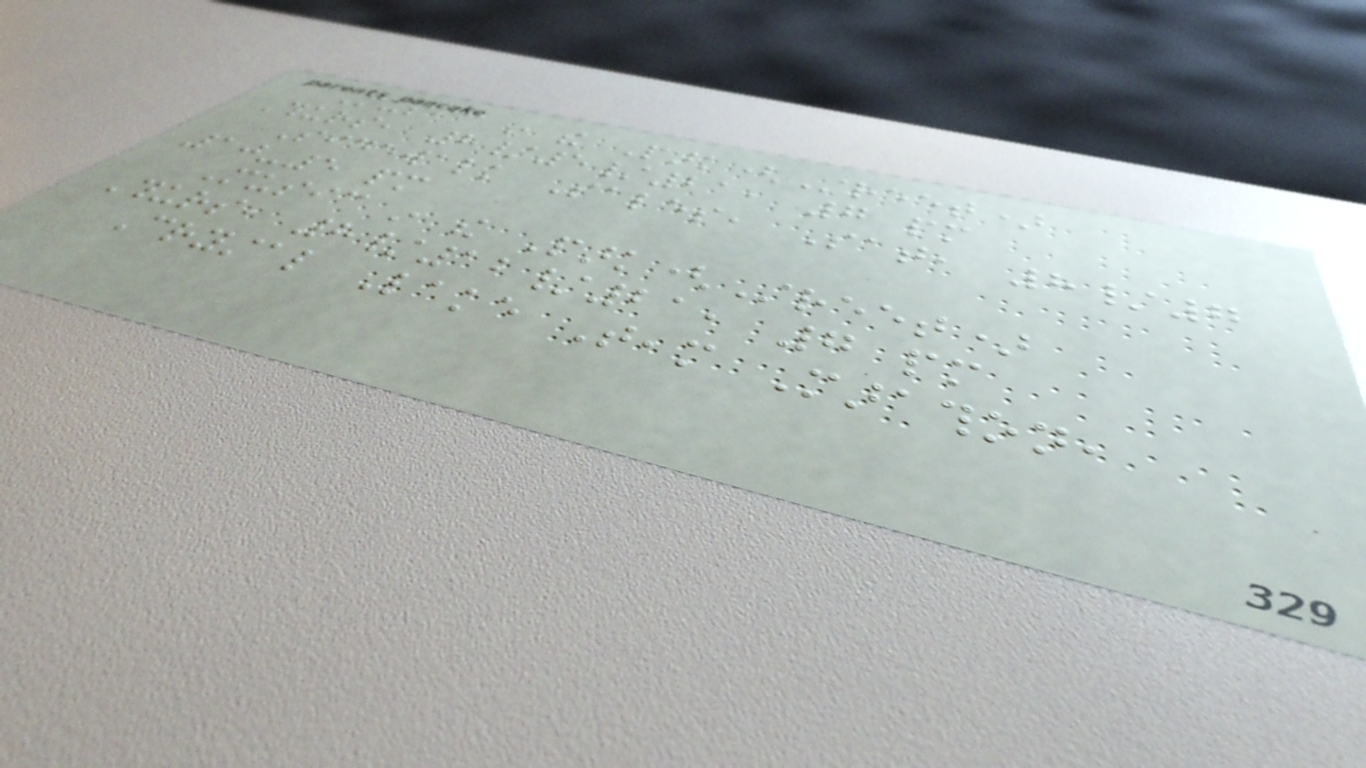Music in the Park(Street)
Thurs, 8/5/21, 7 pm
Sidewalk Sales, Sat, 8/7
10-5 pm
Music in the Park(Street)
Thurs, 8/12/21, 7 pm
Crystal Lake Team Marathon,
